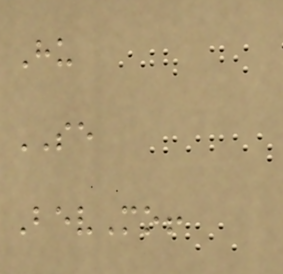Hu
SE
BevMo!
